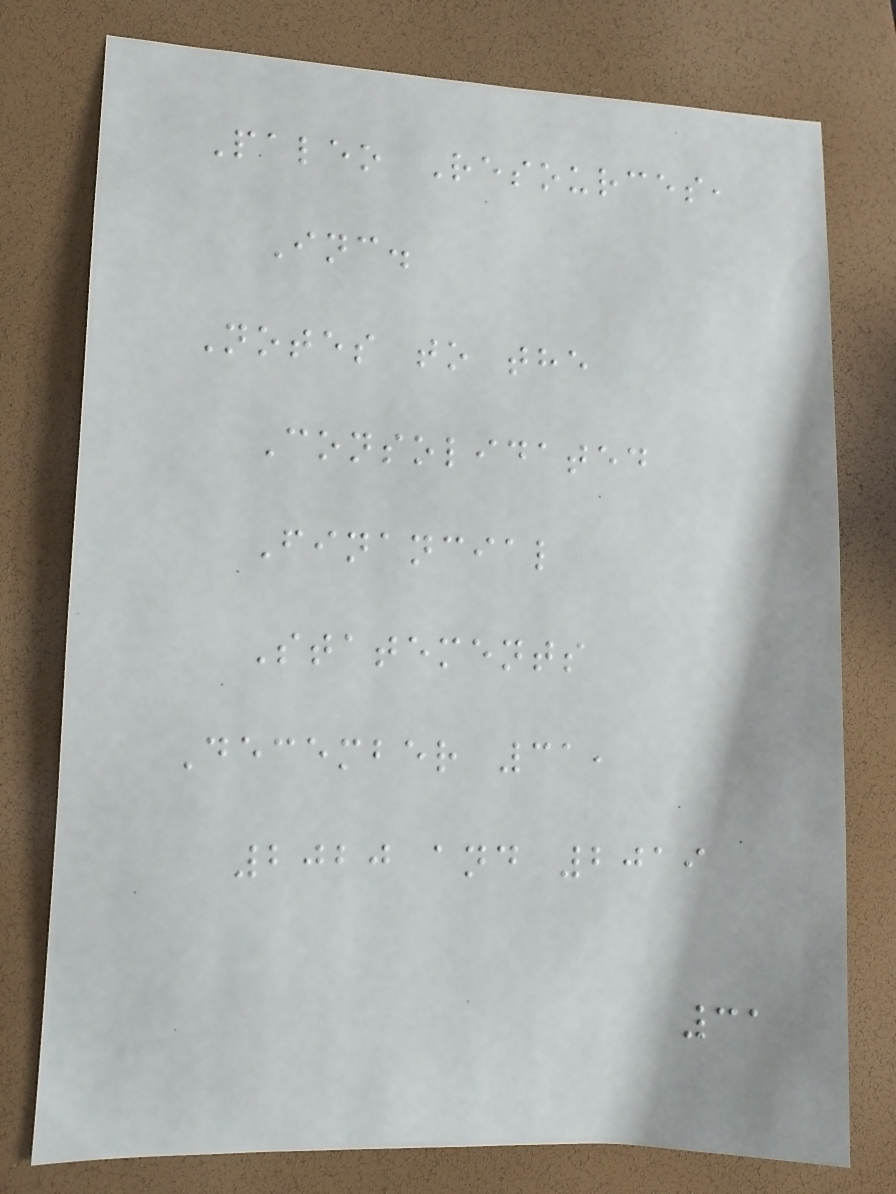Paleo Resources,
Inc.
Notes to the
Consolidated
Financial
Statements
December 31,
2020 and 2019
31
